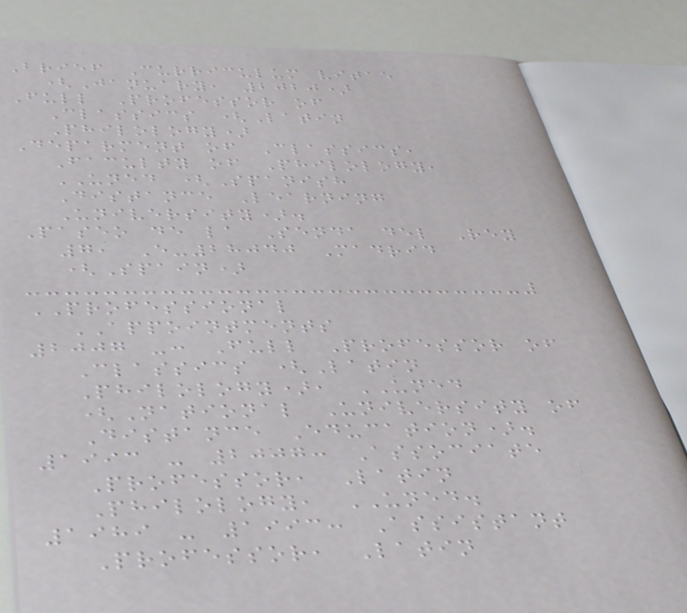Brief Curriculum vitae
(January, 2020)
Full Professor of
Classics (Latin
Philology)
Deparment of Classics,
Faculty of Philology,
UNED (Spanish
Distance Learning
University).
Paseo de la Senda del Rey
7, E-28040 Madrid
(Spain)
PROFESSIONAL
APPOINTMENTS
2007 -: Full Professor of
Classics (Latin
Philology), UNED
(National University of
Distance Education).
1993 - 2007: Associate
Professor, Latin
Philology, UNED.
1989 - 1993: Assistant
Professor, Latin
